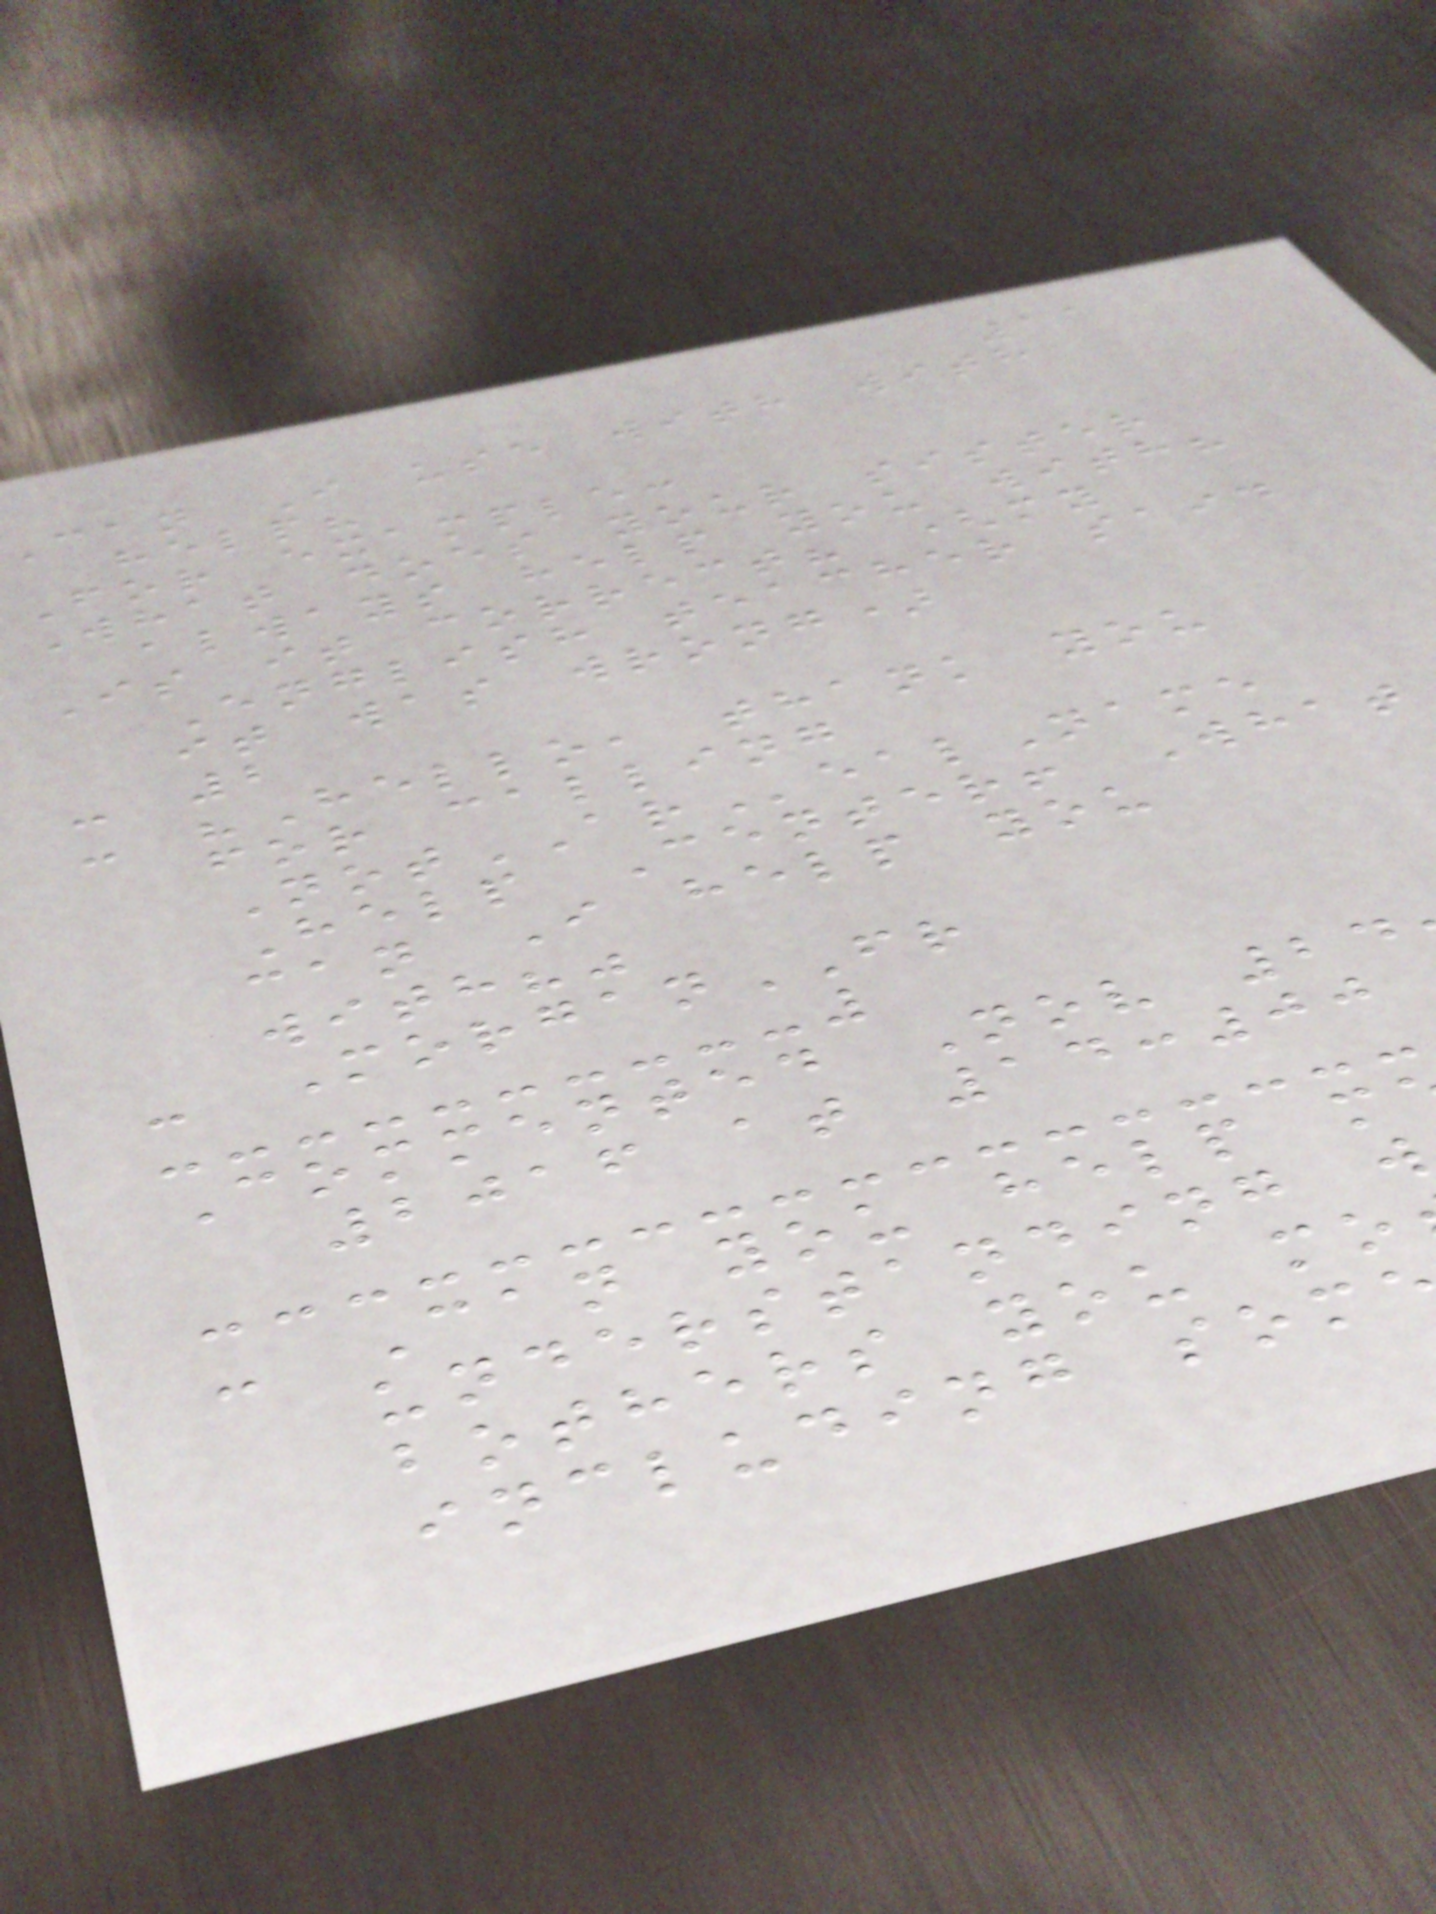11
Can I use with with
help?
For example:
What does your sister
always help you with?
Is it correct? (my
English teacher said
it was wrong)
- 2
- "Hello, thank you
for calling
NotARealName
Help Center! What
can I help you
with?"
- MorganFR
Commented Nov 24
2016 at 14:00
- Can you help m
understanding w
bothers you mo
including som
